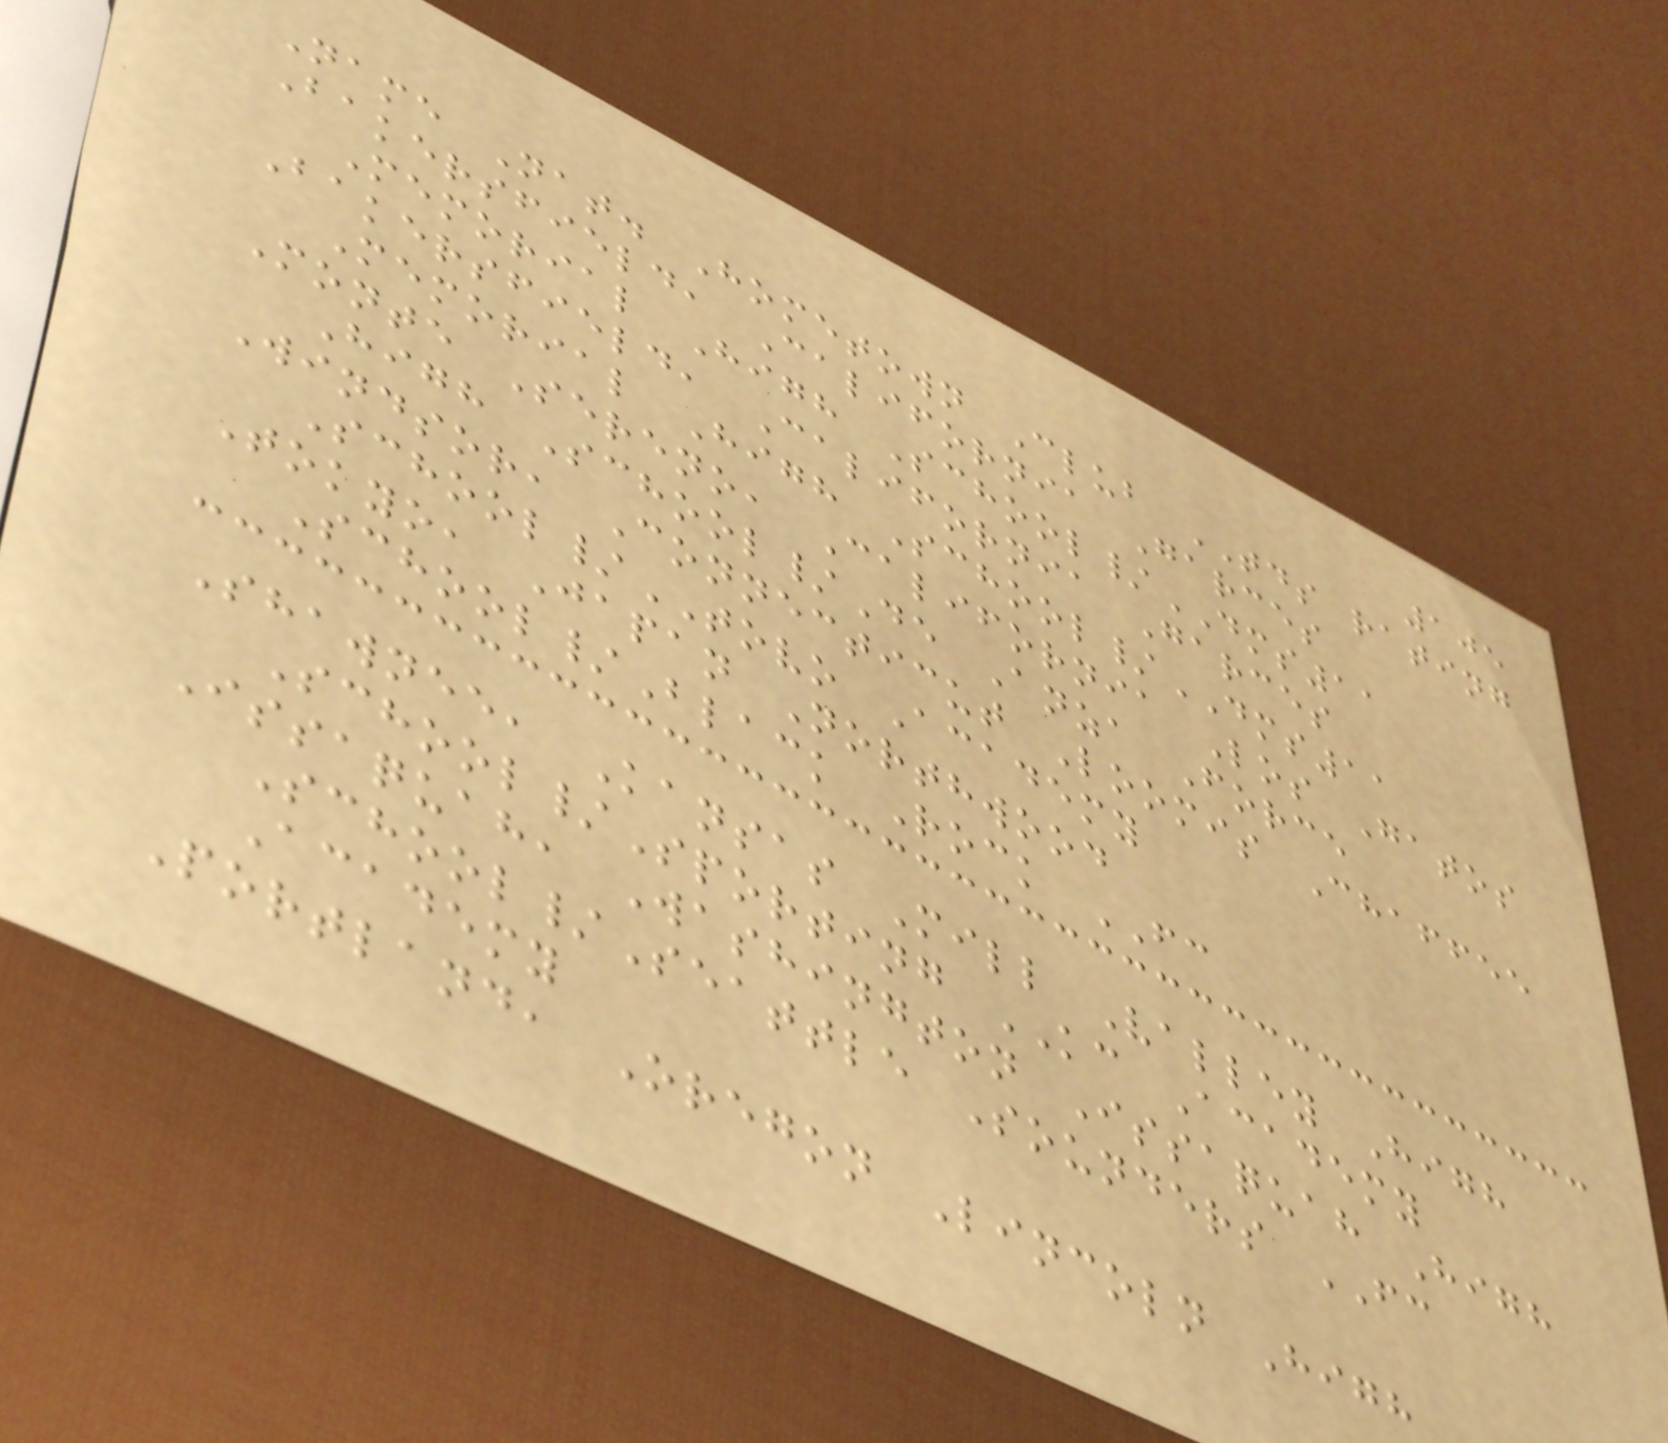105
Name Nat. Hometown Club TDS rating
Bakersfield, California Garces
Memorial High School/DMS11
Bakersfield, California Garces
Memorial High School/DMS11
Monte Sereno, California Los Gatos
High School/De Anza Force
Windsor, Connecticut Loomis Chaffee
School/TOVO Academy
Tokyo, Japan Northwood
School/Black Rock FC
Shawnee, Kansas Mill Valley High
School/Sporting KC Academy
Issaquah, Washington Issaquah High
School/Seattle Sounders FC
Academy
Portland, Oregon Lincoln High
